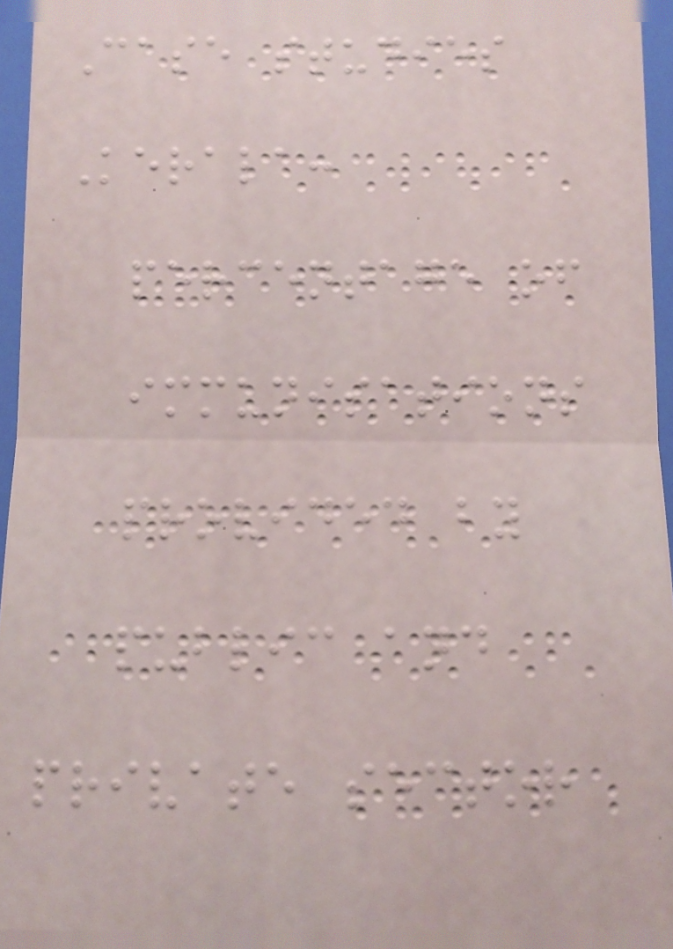Case studies
Kerala:
percentage of
immunisations
provided by
public and
private sector
